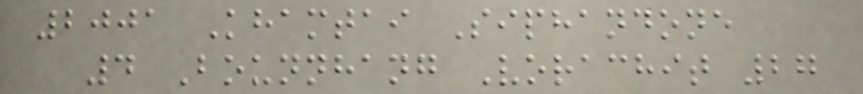2001 Khamtai Siphandone
4 Bounnhang Vorachit 27
